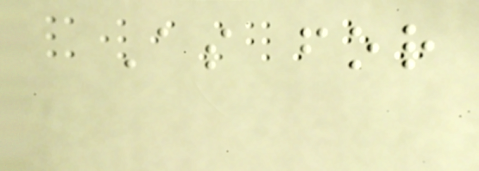As for
